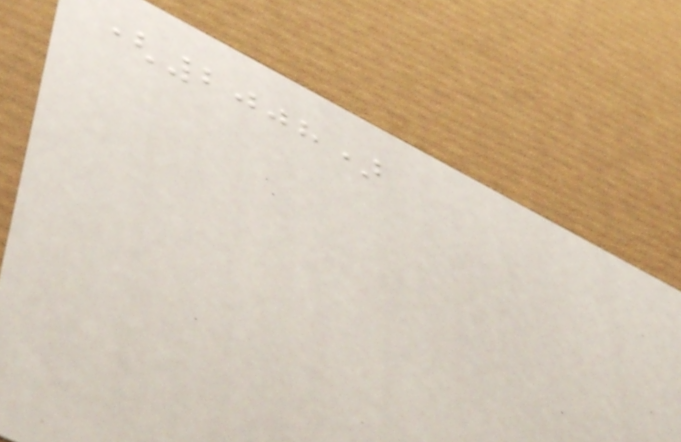(2008)
